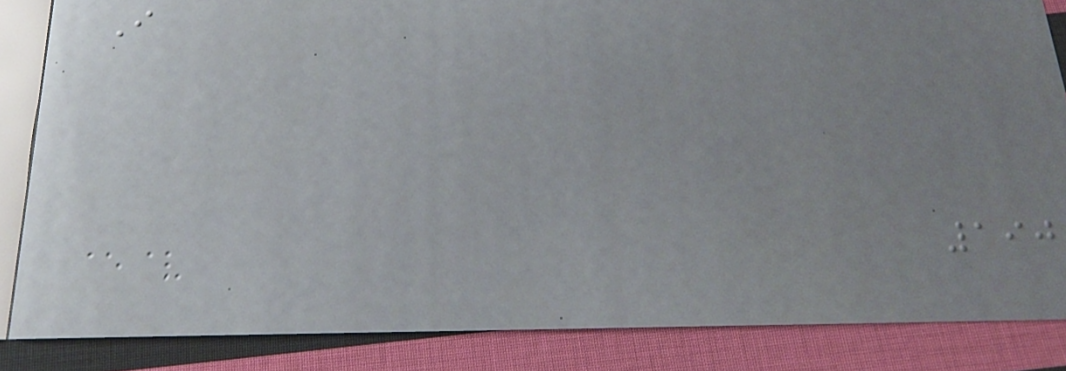I
190
